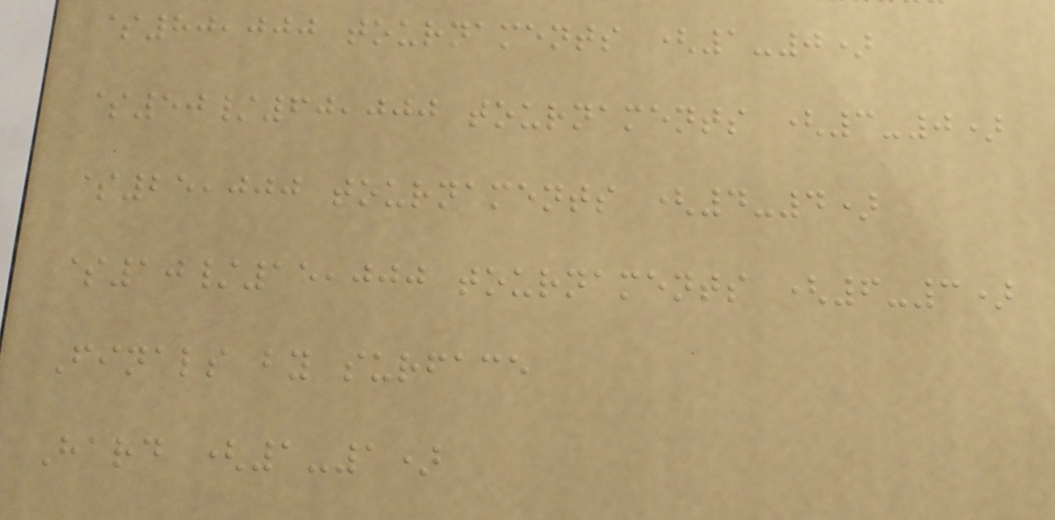$80,000 tournaments (1-0)
$50/60,000 tournaments (3-0)
$25,000 tournaments (4-4)
$10/15,000 tournaments (6-3)
Finals by surface
Hard (1-1)
